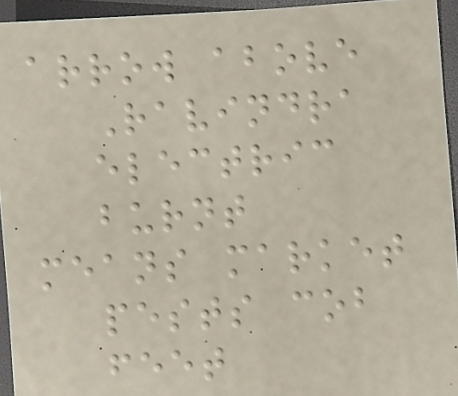arrow above
Ravindra
electric
burnt
means market
pests cob
feet
